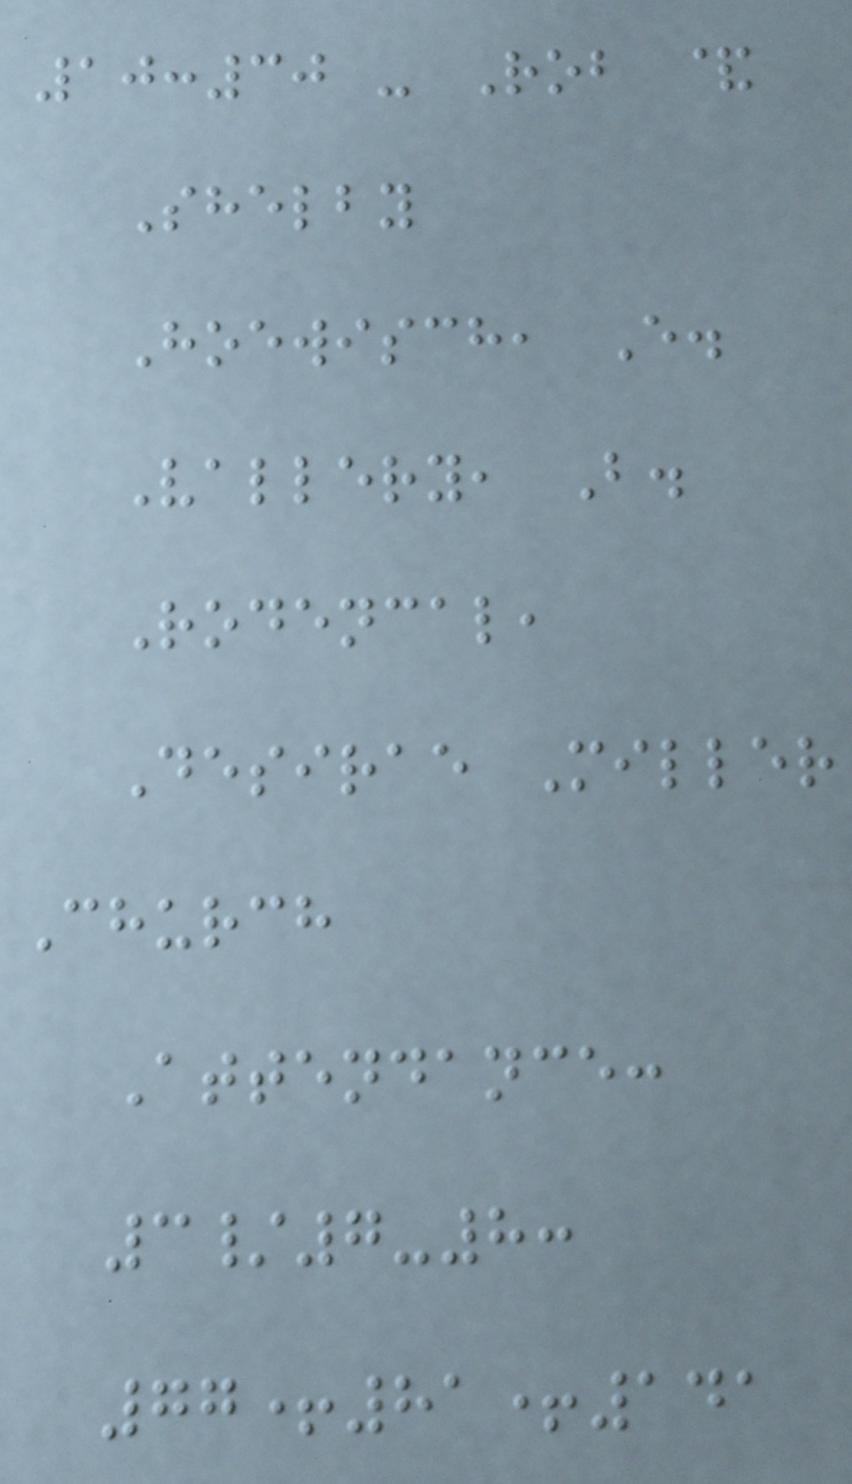10:30 - Rob &
Shelby
Hoewisch, E.
Vallery, B.
Rodencal,
Desirae Miller
Church
Attendance:
3/7-8:
77+81+141
